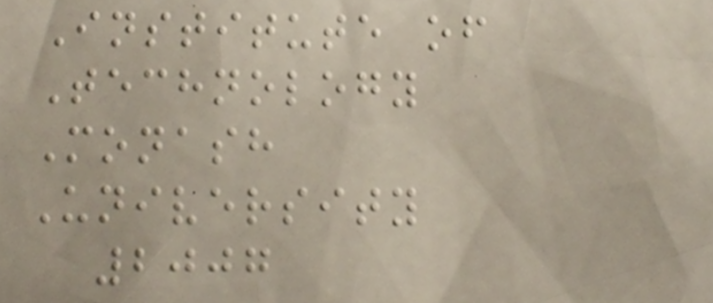Institute of
Technology
Monash
University
2007
